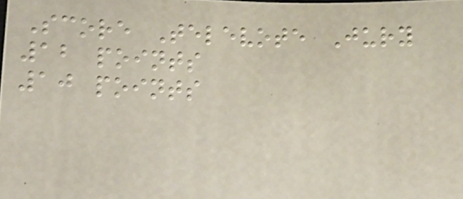Score Televote Jury
12 points
10 points
